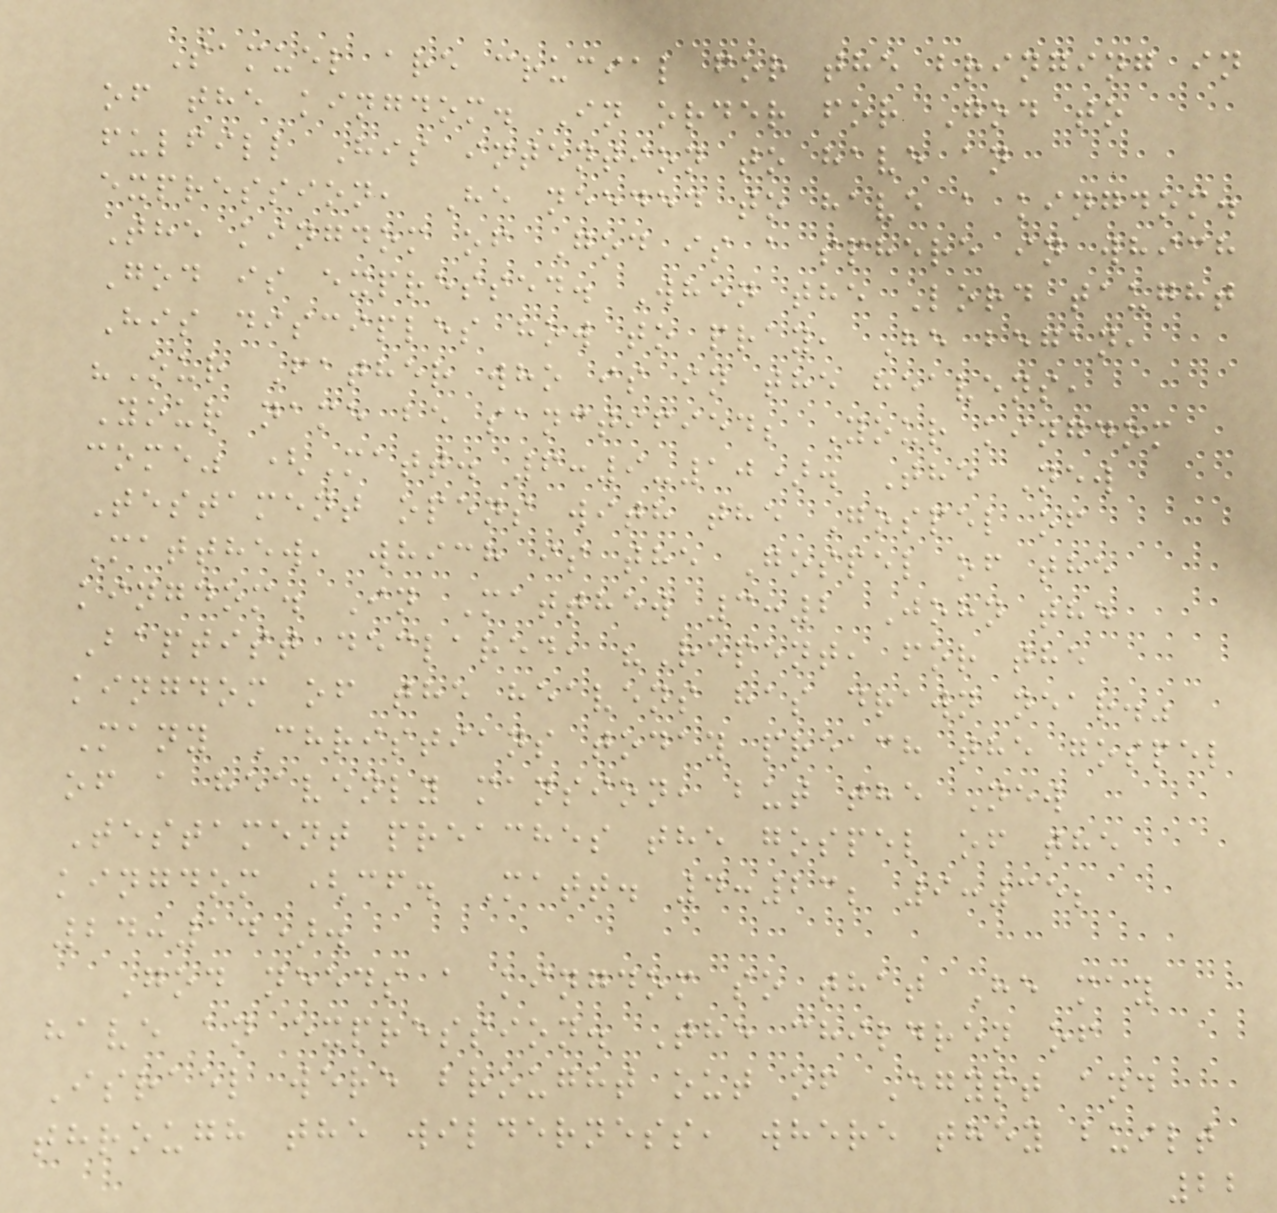Samuel are crucial for the bringing in
of the kingdom. In order for God to
fulfill His intention to have an
expression, He needed to have a kingdom.
The kingdom of God is a sphere in which
God is expressed. When the Lord taught
His disciples how to pray, He began,
"Our Father who is in the heavens,
Your name be sanctified; Your kingdom
come" (Matt. 6:9-10). The New
Testament opens with the Gospel of
Matthew, which is the Gospel of the
kingdom. In Matthew 3:2 John the
Baptist declared, "Repent, for the
kingdom of the heavens has drawn near."
Many Christians today preach the gospel
of a heavenly mansion, but the New
Testament preaches the gospel of the
kingdom (cf. Matt. 4:23; 9:35;
24:14).
God needs a kingdom so that He may
have an expression. The children of
Israel were brought out of Egypt and
through the wilderness, where they built
22
